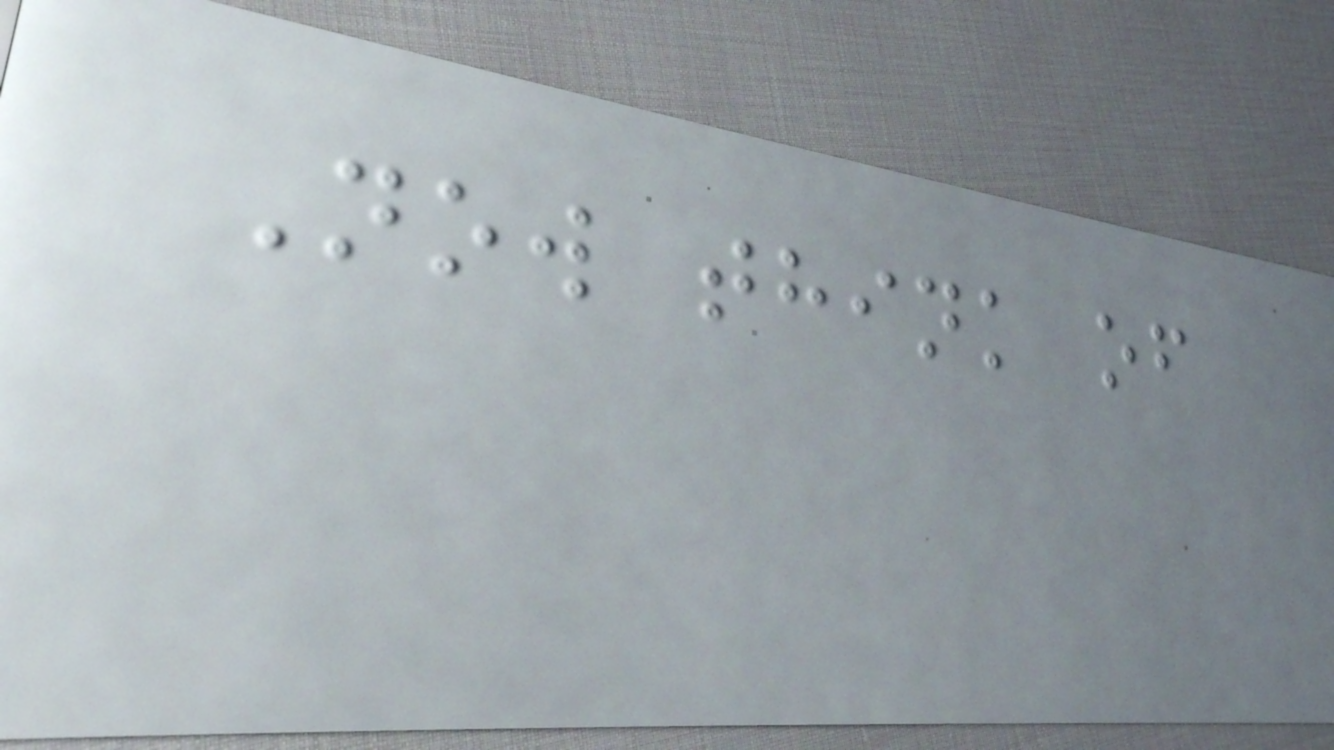Now think of
